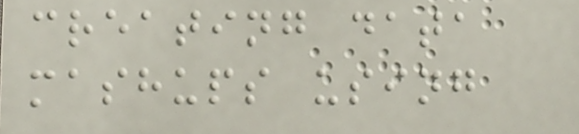creating data
mashups using
